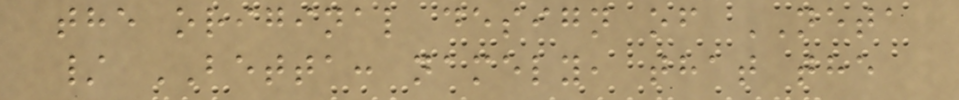the original design of NETA
/ BETTA: namely, that the
